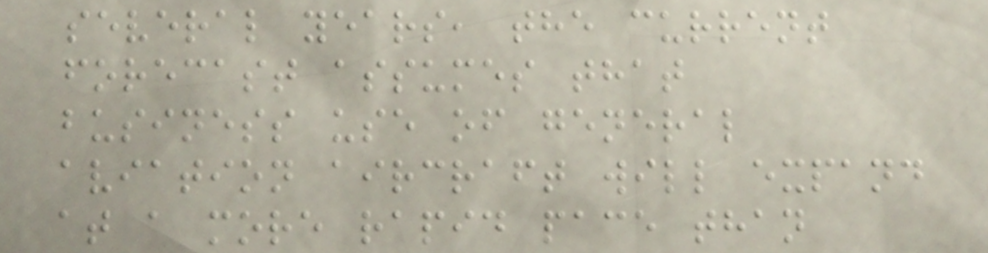several years, the current
forecast assumes that
business use of general
aviation aircraft will expand
at a more rapid pace than
